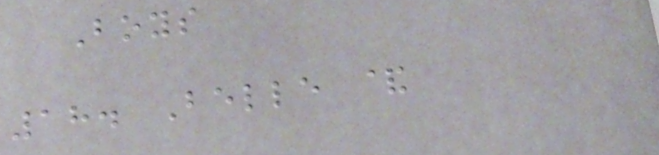Boys
18. Belle &
